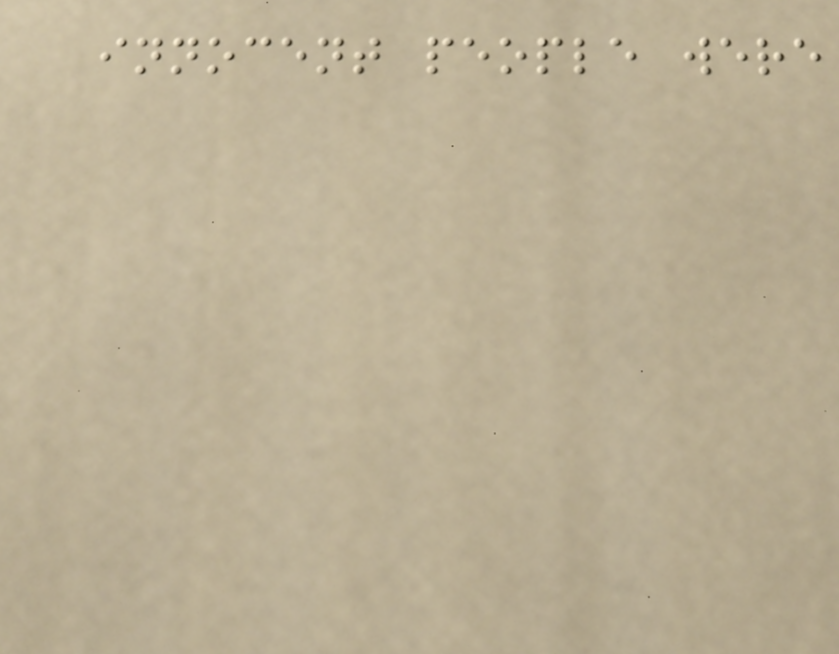innocent people were
